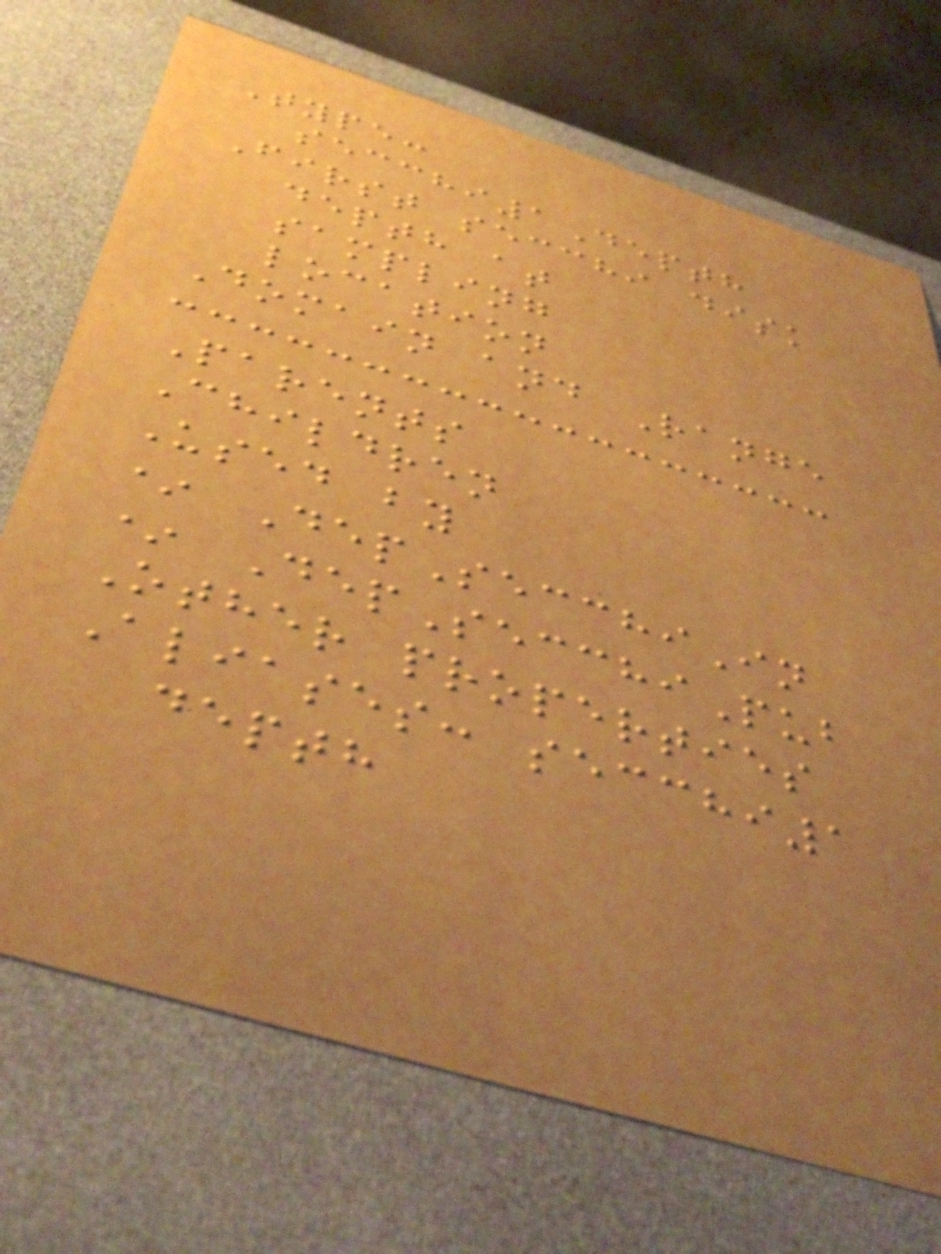Type:
secchi1Depth
First secchi disk
depth at
sampling
location
Domain and Range
Parents
Children
Used by
* DepSecchiIn
* DepSecchiPub
Other properties
Aliases: secchi1
depth
